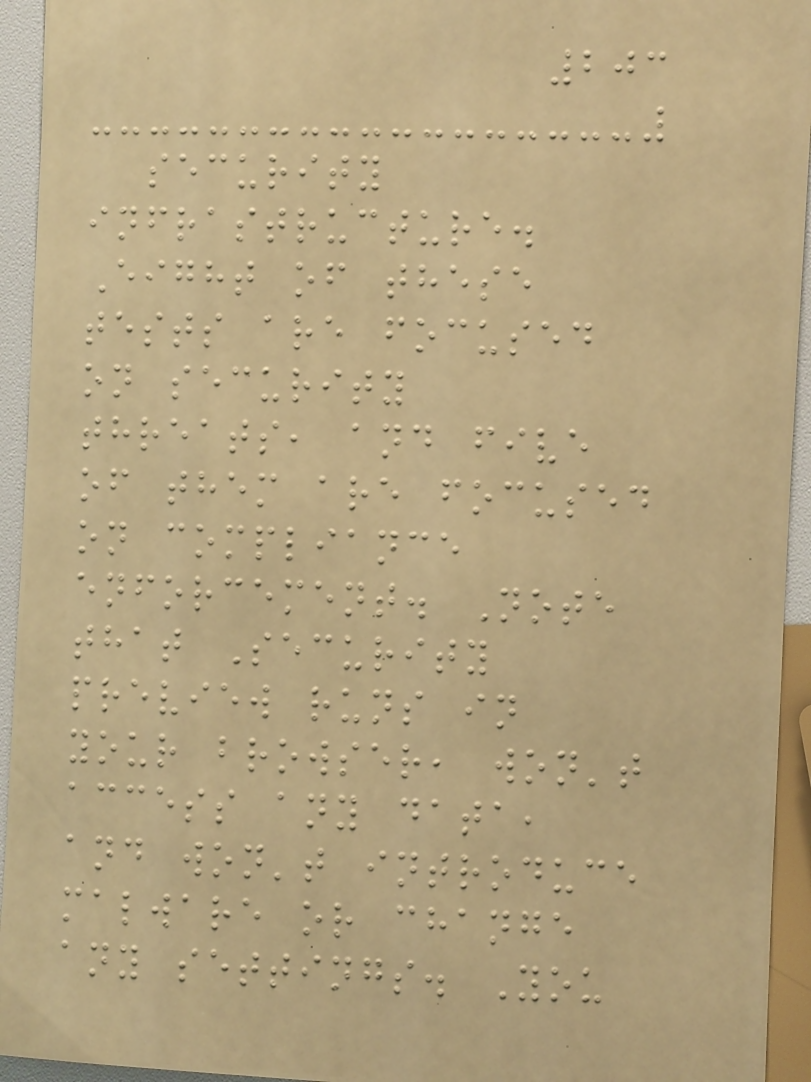203
security
infrastructure.
Eight of these
tests are focused
on security
threats, and five
of them are focused
on compliance
enforcement. Note
that Security
preview runs in
your browser, won't
access any data,
and won't introduce
malware or change
any settings. You
